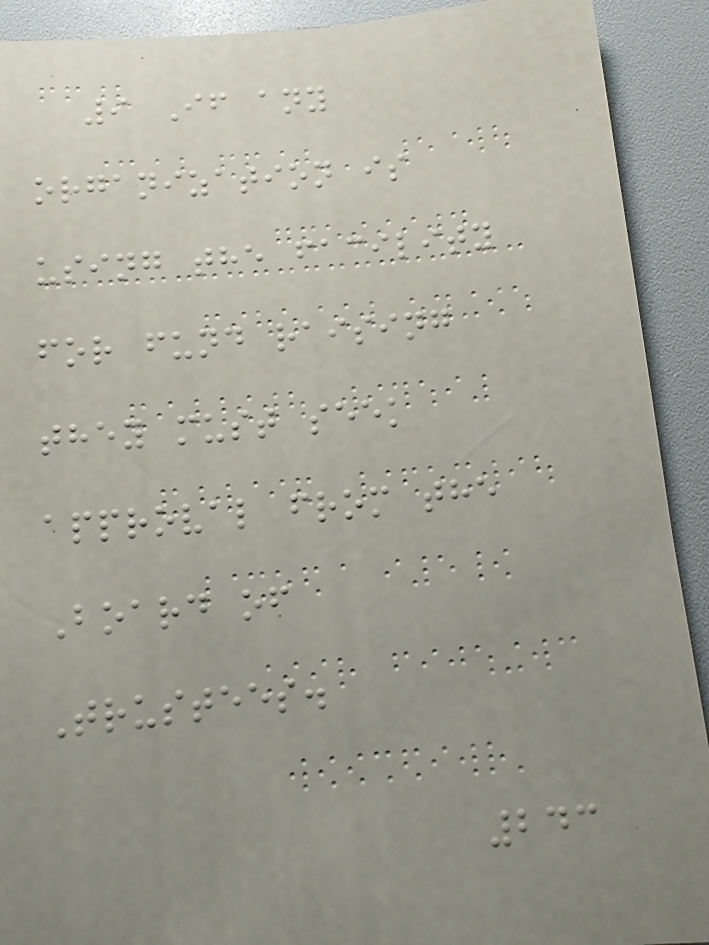9 If any
organization is
using the facility
for fund raising
they must seek
approval from the
Board of
Trustees.
243
